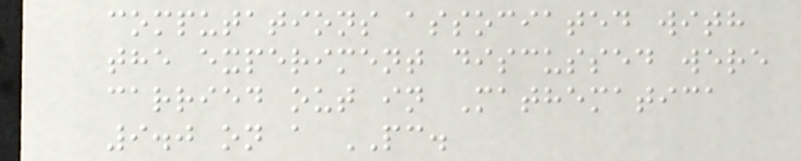computations associated with
the experiment discussed were
carried out in Mathematica
9.0 on a PC.
